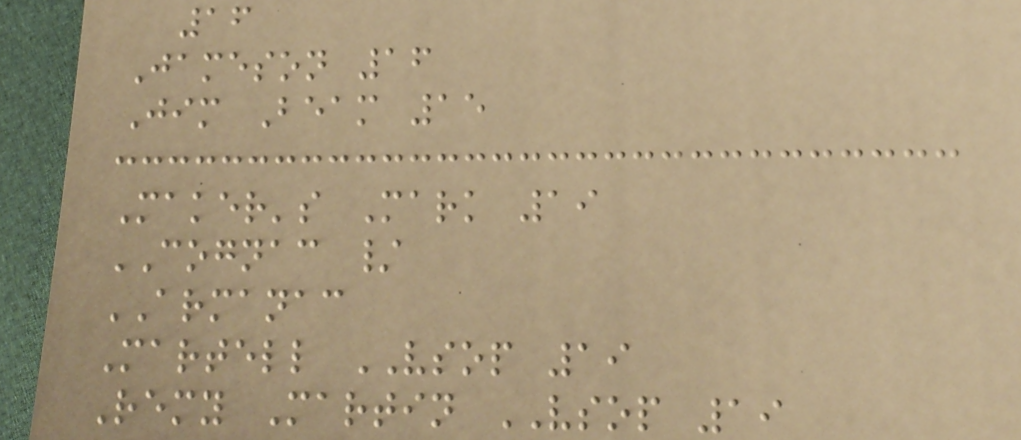16
Jameson 16
Jim Beam 15
Maker's Mark 19
COGNAC /
ARMANAC
Martell VSOP 19
Remy Martin VSOP 19
